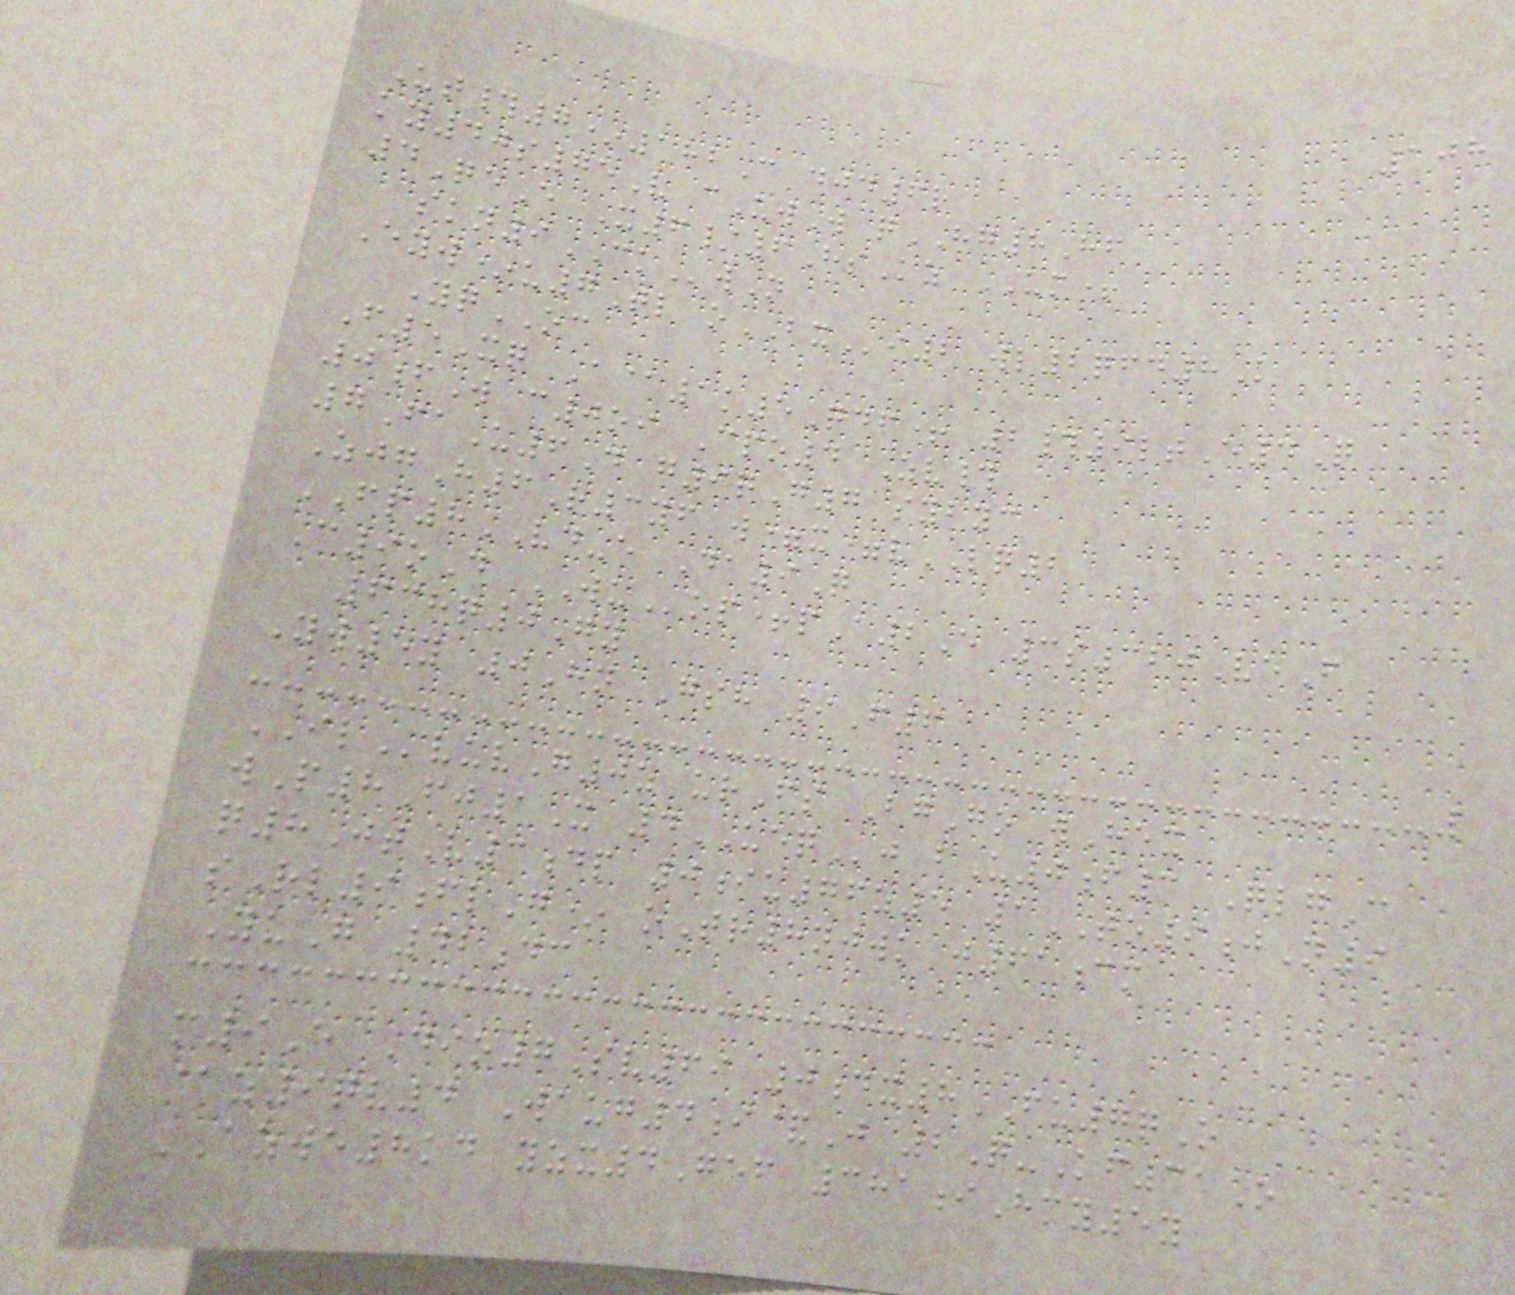108
Ut#7*182C djd6r
ky40s75V cUwW qHG8Hf
4QeE X6/6HsKz UM+
skn9CKwN
Eyw*u7Tl oBXi2 wl2qfd8K
YqOC
F5Xq A@1k5Qdf+ 2#9ltE4Q
0fW c0oi Cpo4 Zv#
7FaU6D g9qG7 sybyc
ZjgH6R3yf w=x=vLQ2
FP8VD-e Da9Q
C9oD WUop+pA2E 3s320VeF
638q0Gy
Yw5y 0Hn Gsh 9F6
ILvuvG0z urFs BgGo wHex
wP8Fj1X 4UEQj bU0f3 QlgC
q8JtV3dp 0iu76z5 1TO9jN9
sRl9flG* oTr8njwk j61cm
YuG 42dc
m9E Dio7Sv69 0dx8FU7qO
@z9qv4 Waug4i&J 2Q-Kf31O
AZWE8kd yzx4Gef 381iHmy5y
